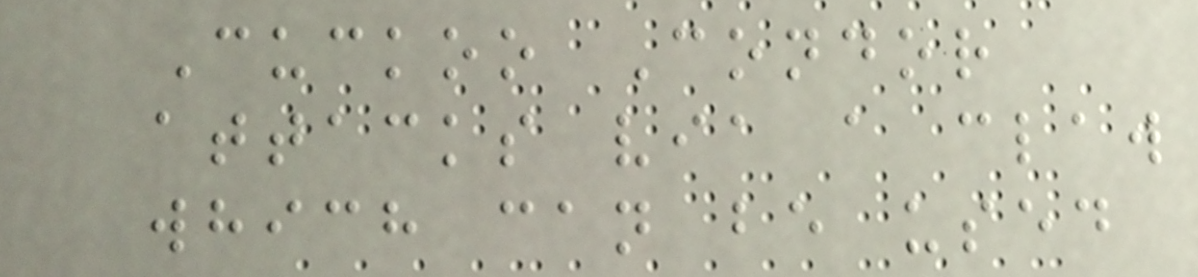Cuckoo Condor
attacks via a claw
which can be used
